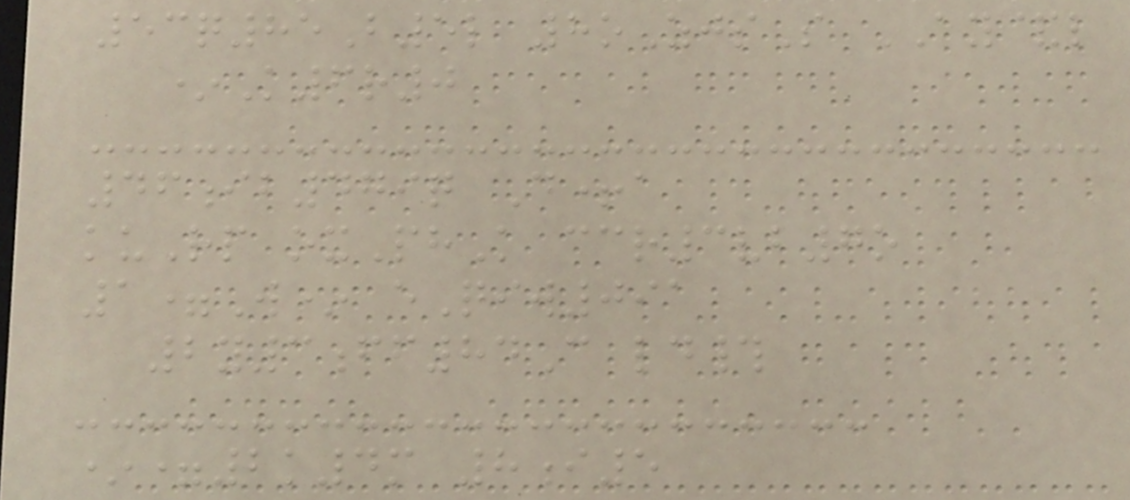53q85B5l 8oZjsS AY&l
*K6r0
46ib479q D+a
kuRp oxPhK ccr3vb7o
1=W* eQiw091
2y3ff84C ld#
*=2k4m 8i5
